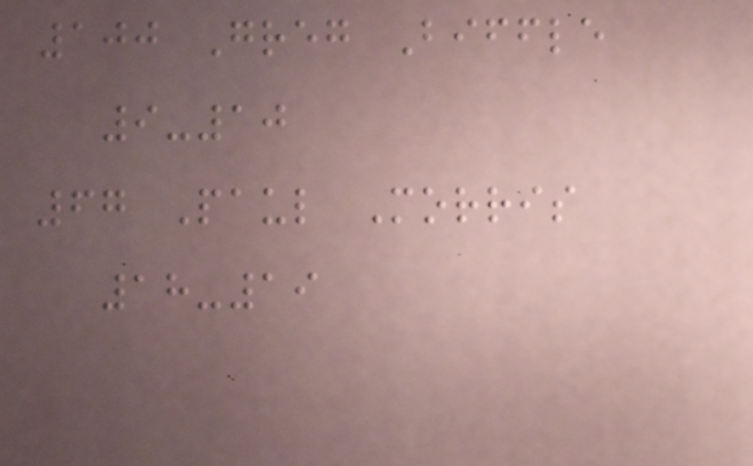100 Greg Biffle
9-10
67 Paul Morris
18-19
